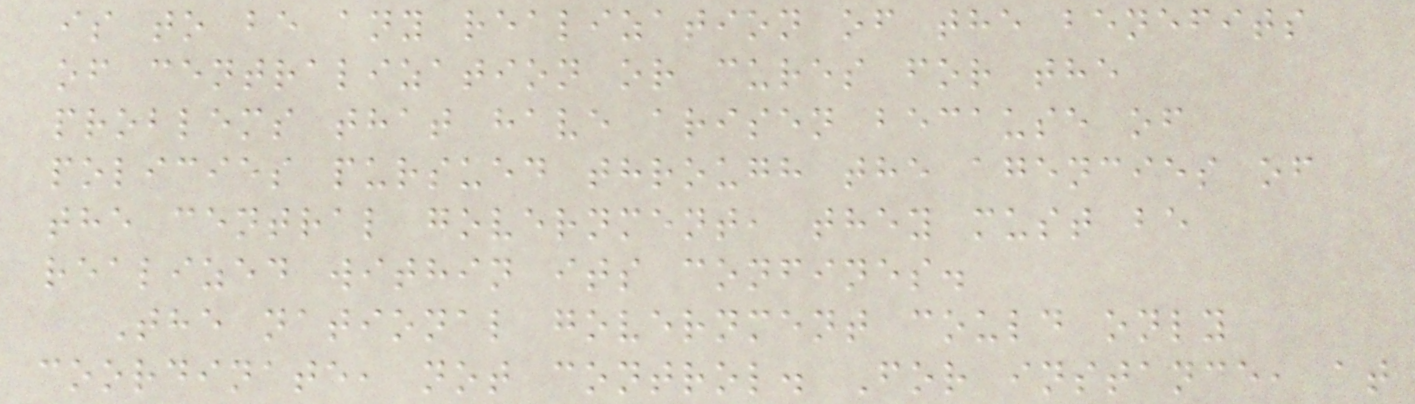is to be any realization of the benefits
of centralization or cures for the
problems that have arisen because of
policies pursued through the agencies of
the central government, they must be
realized within its confines.
The national government could only
coordinate, not control. For instance, at
